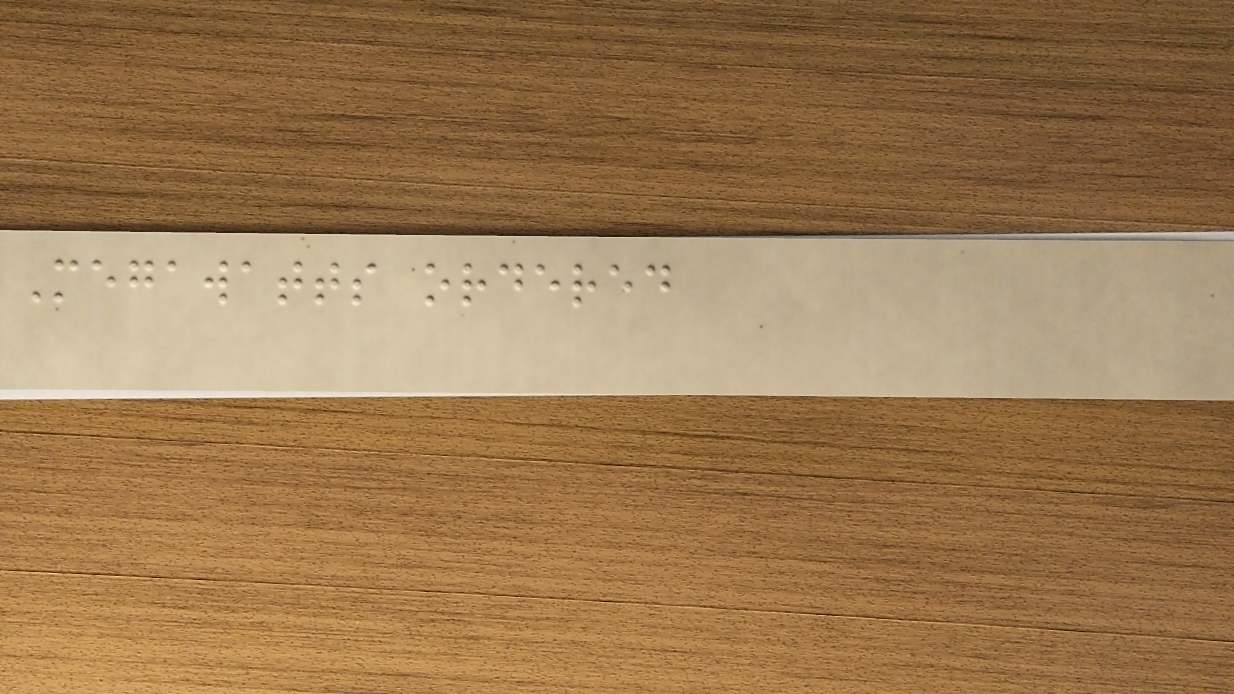Megawatts ordered
